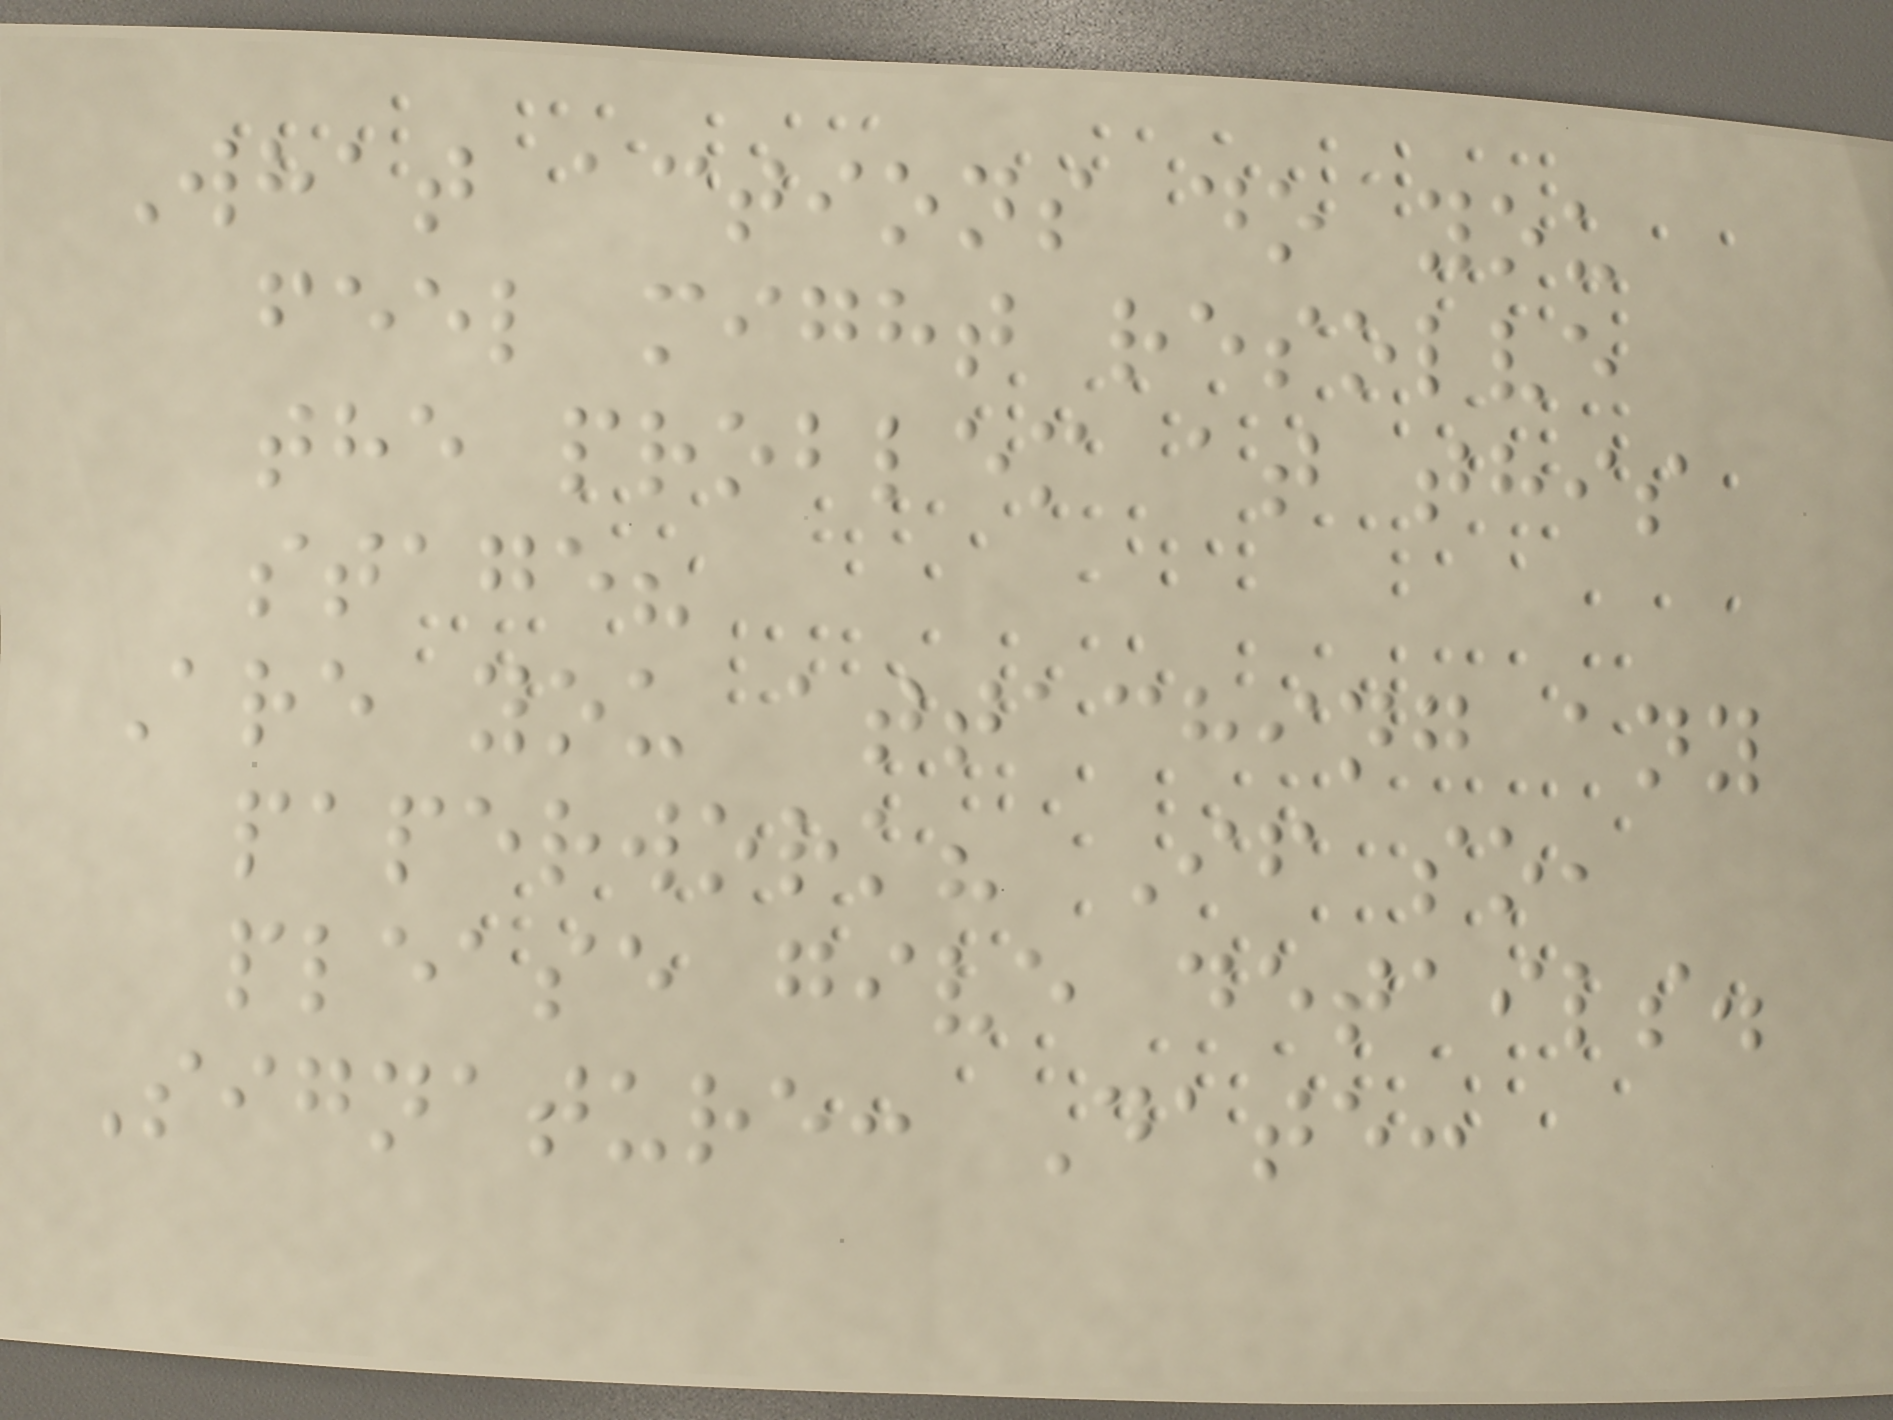What actions do you
feel might resolve
the problem at this
stage?
Are you attaching any
paperwork? If so,
please give details.
Signature: Date:
